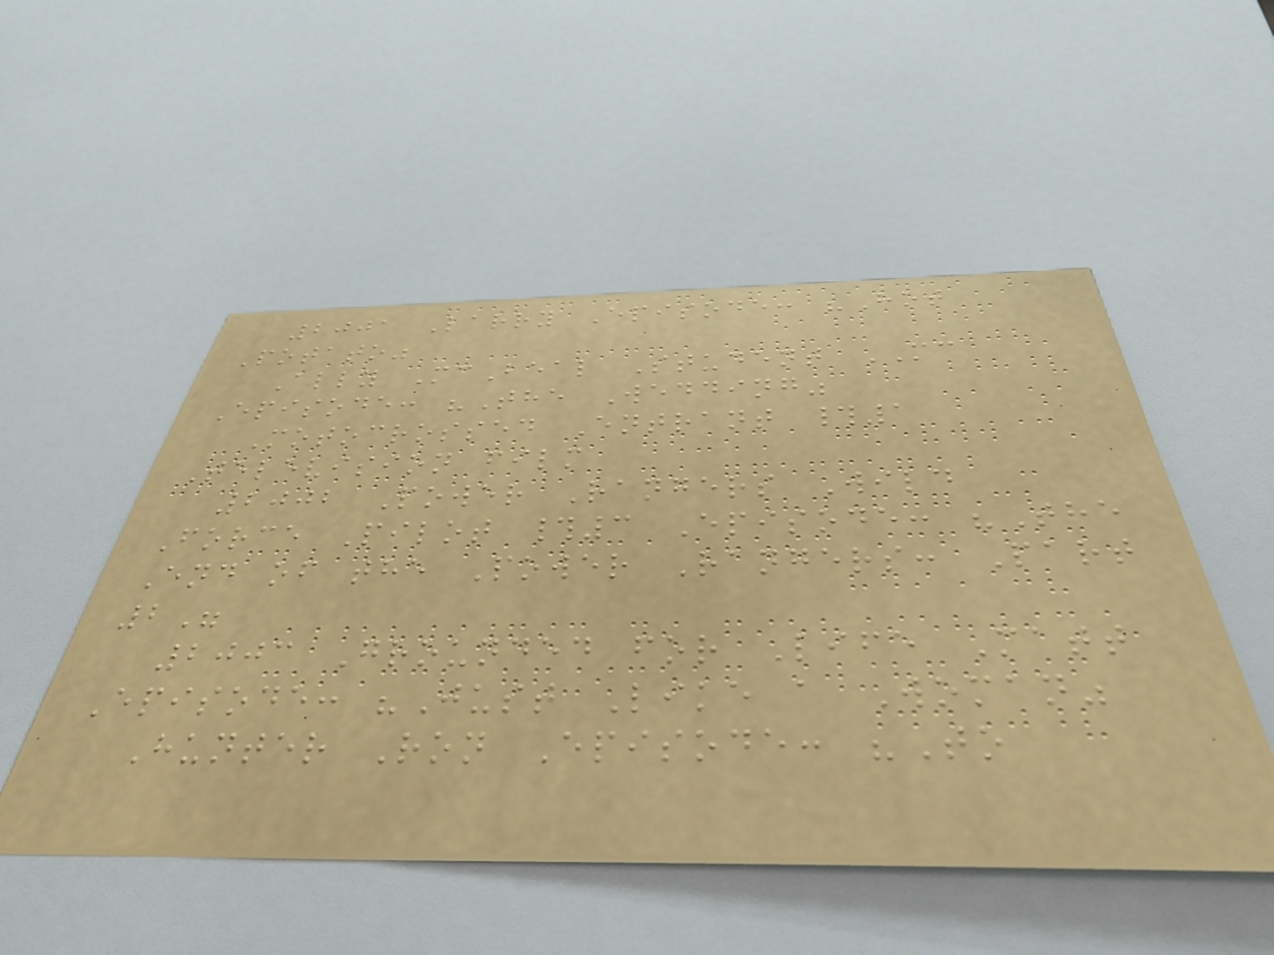2001 Larry Episode: "Hot
Potato"
Ally McBeal Student MC
Episode: "The Wedding"
Motocrossed Entrant #1
Television film
2002 Power Rangers Wild
Force Pilot #3 Episode: "The
End of the Power Rangers: Part
2"
2003 Grounded for Life Matt
Episode: "Just Like a Woman"
Hunter Ron Episode: "To
